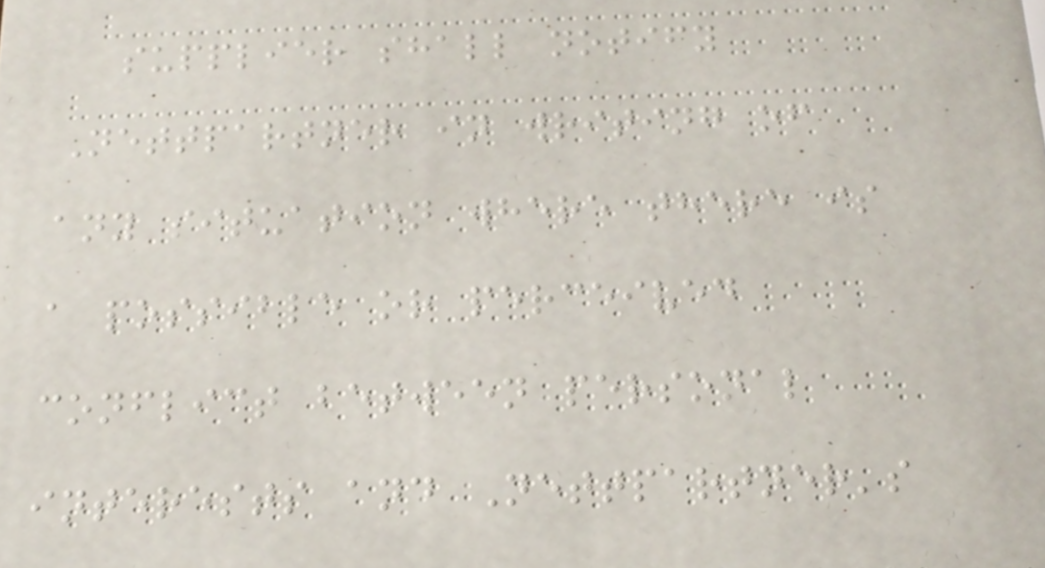supplier shall notify
Nettpartner in writing of
any situation where there is
a possible or perceived
conflict between personal
interests and Nettpartner's
